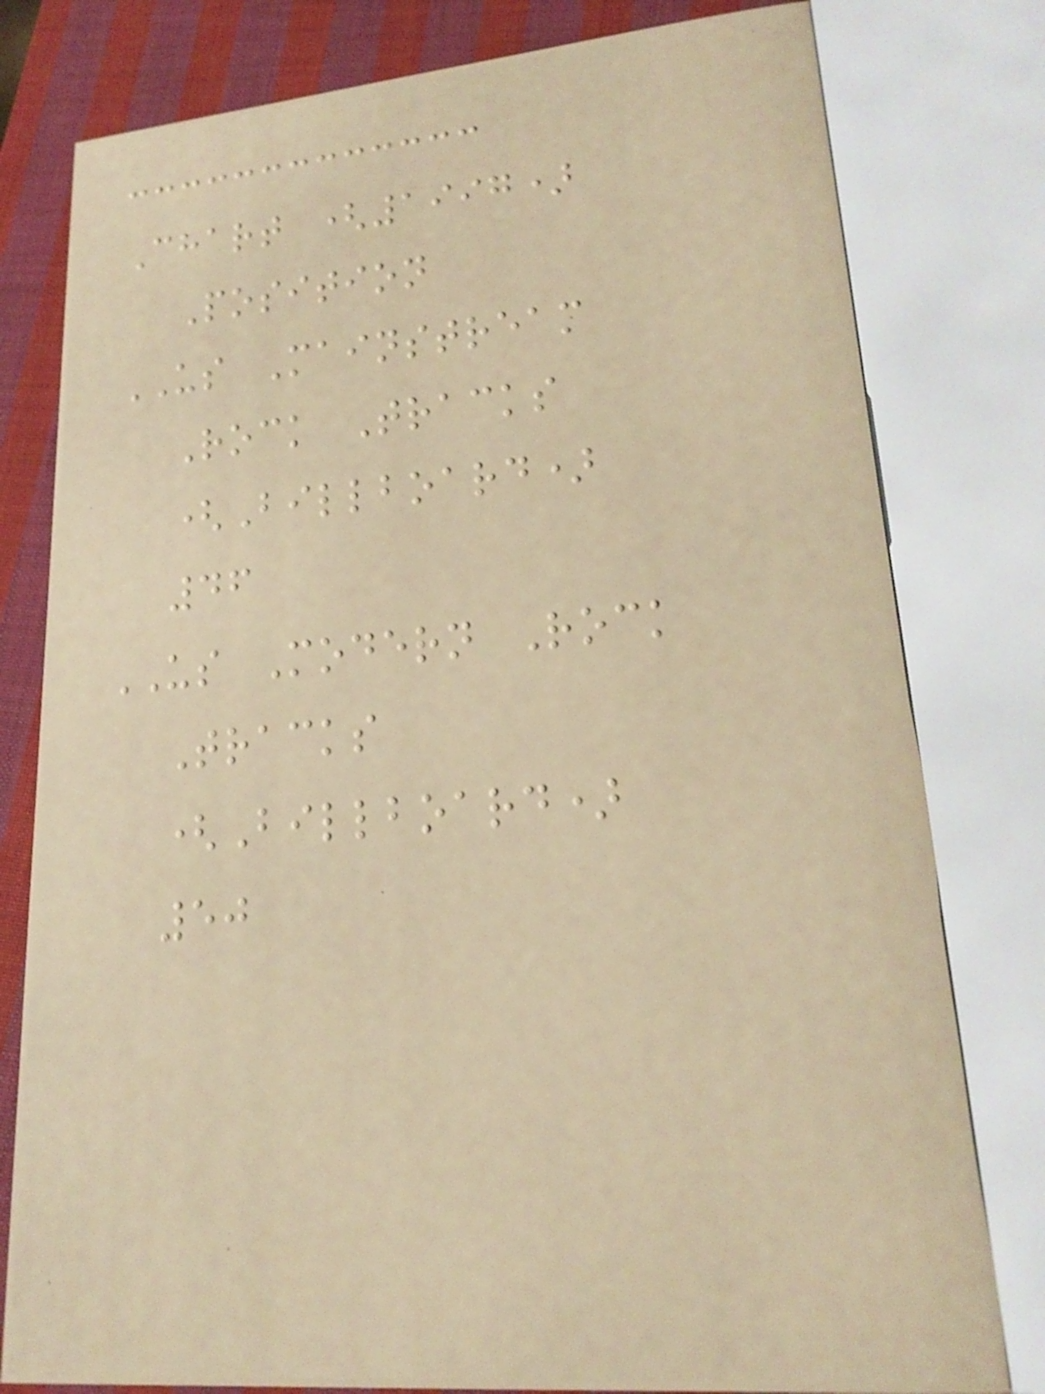Chart (1997)
Position
US Mainstream
Rock Tracks
(Billboard)
46
US Modern Rock
Tracks
(Billboard)
50
